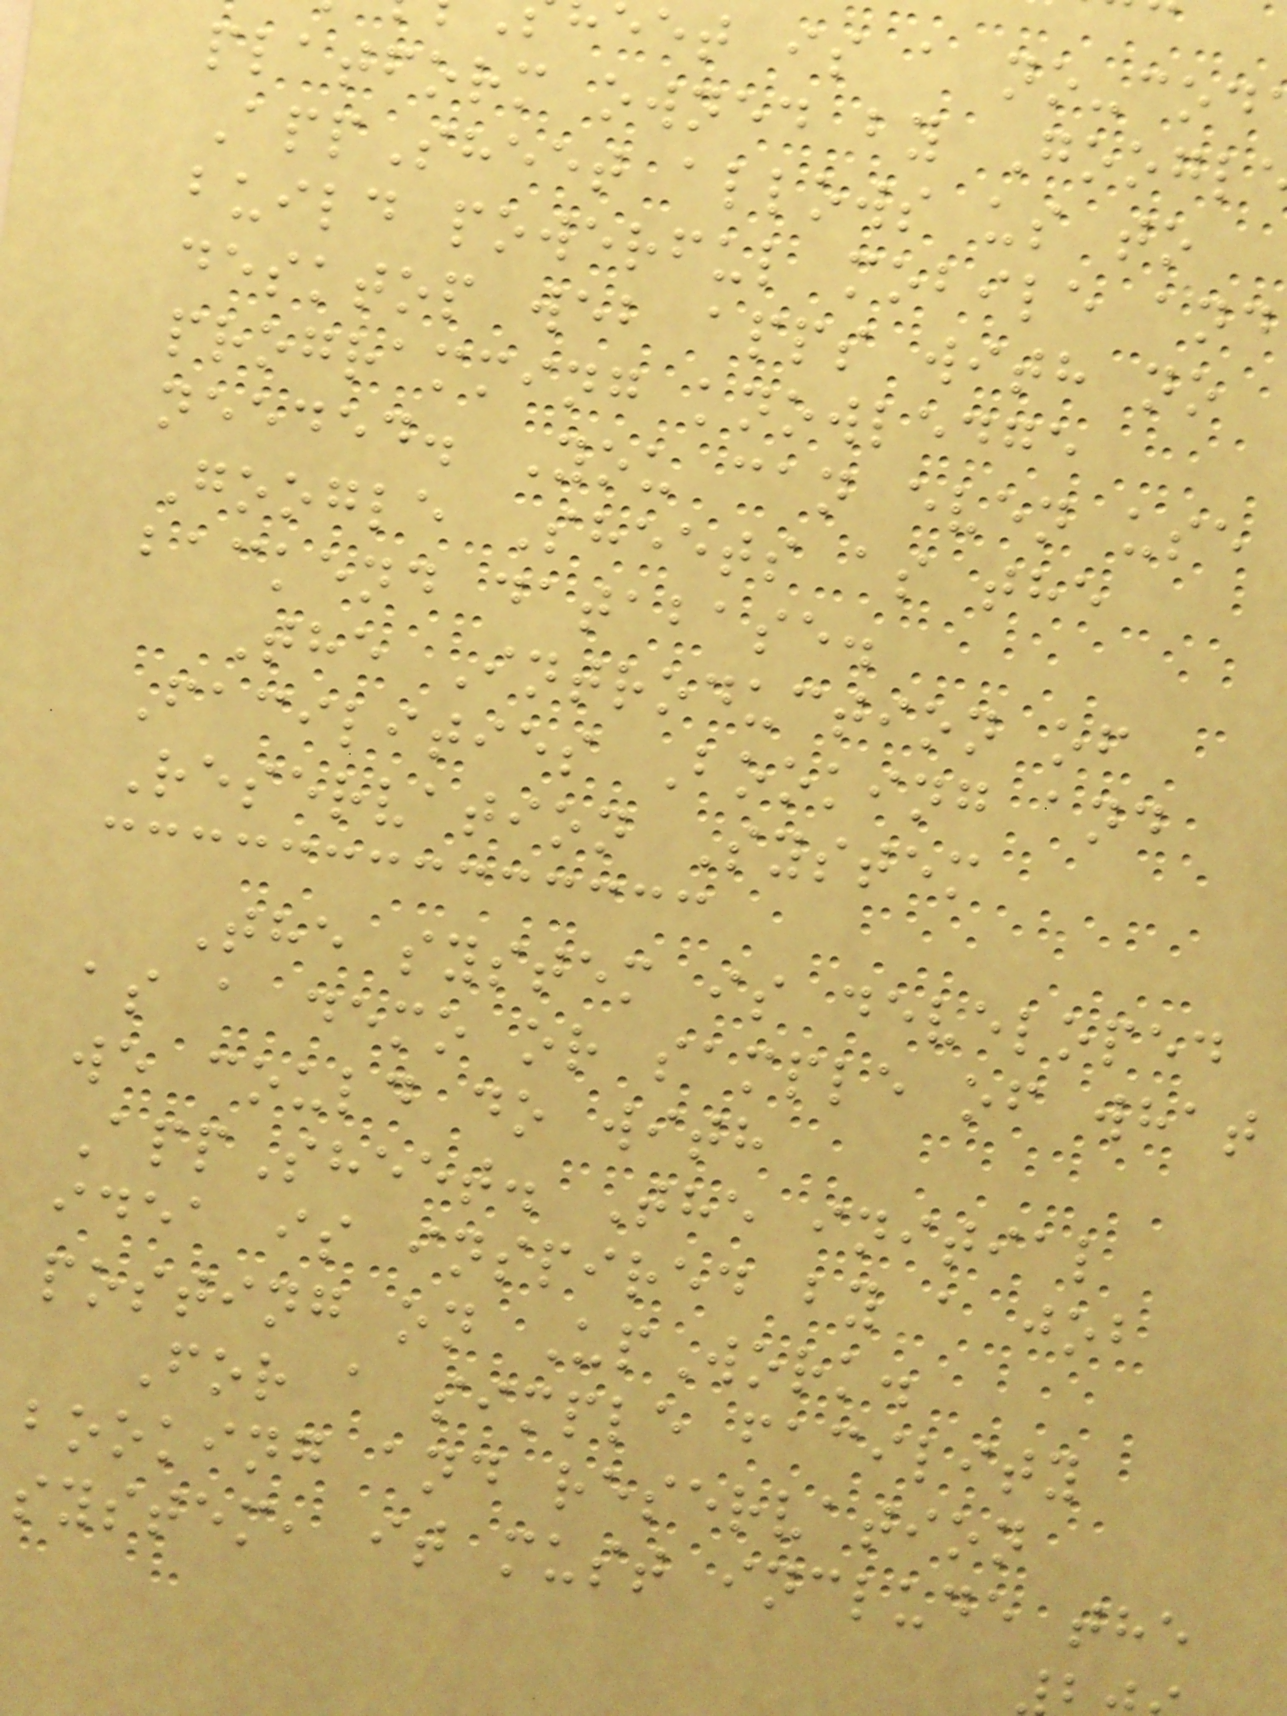eet is a no-cod
platform owned by Googl
AppSheet allows us to
build powerful mobile and
desktop web apps with no
programming knowledge
needed. You can even use
Google Sheets as the
backend database.
The Introduction of
Facilities Booking and
Reservation System
The system is developed
as a demo or sample of what
we could do with
AppSheet. The initial
idea is inspired by a job
posting on UpWork.
For a simple facility
booking and reservation
system, it must include the
